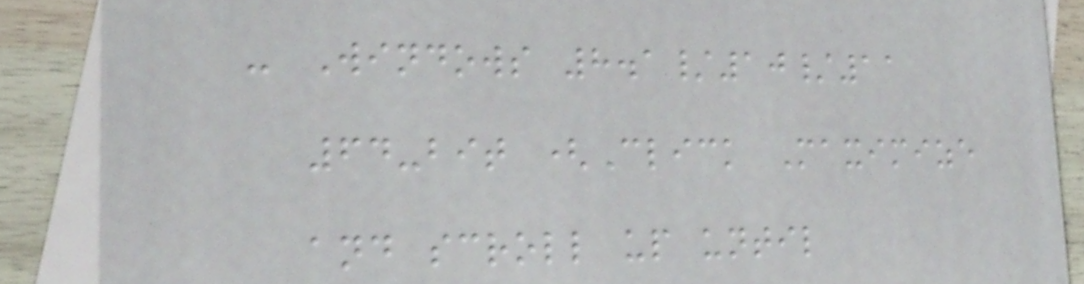- Windows 8.1/10/11
64-bit (Click Maximize
and scroll up until
